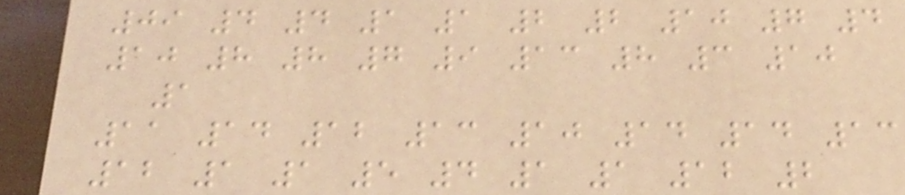09 4 4 1 1 2 2 10 7 4
10 8 8 7 9 13 8 3 10
1
11 14 12 13 10 14 14 13
12 1 1 5 4 1 1 12 2
